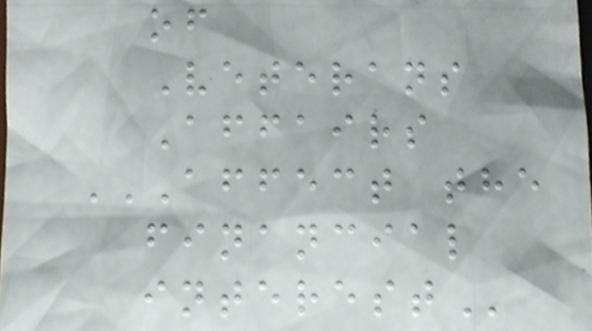of
Veterans
Affairs
AFFECT THE
FINANCIAL
INTEREST
